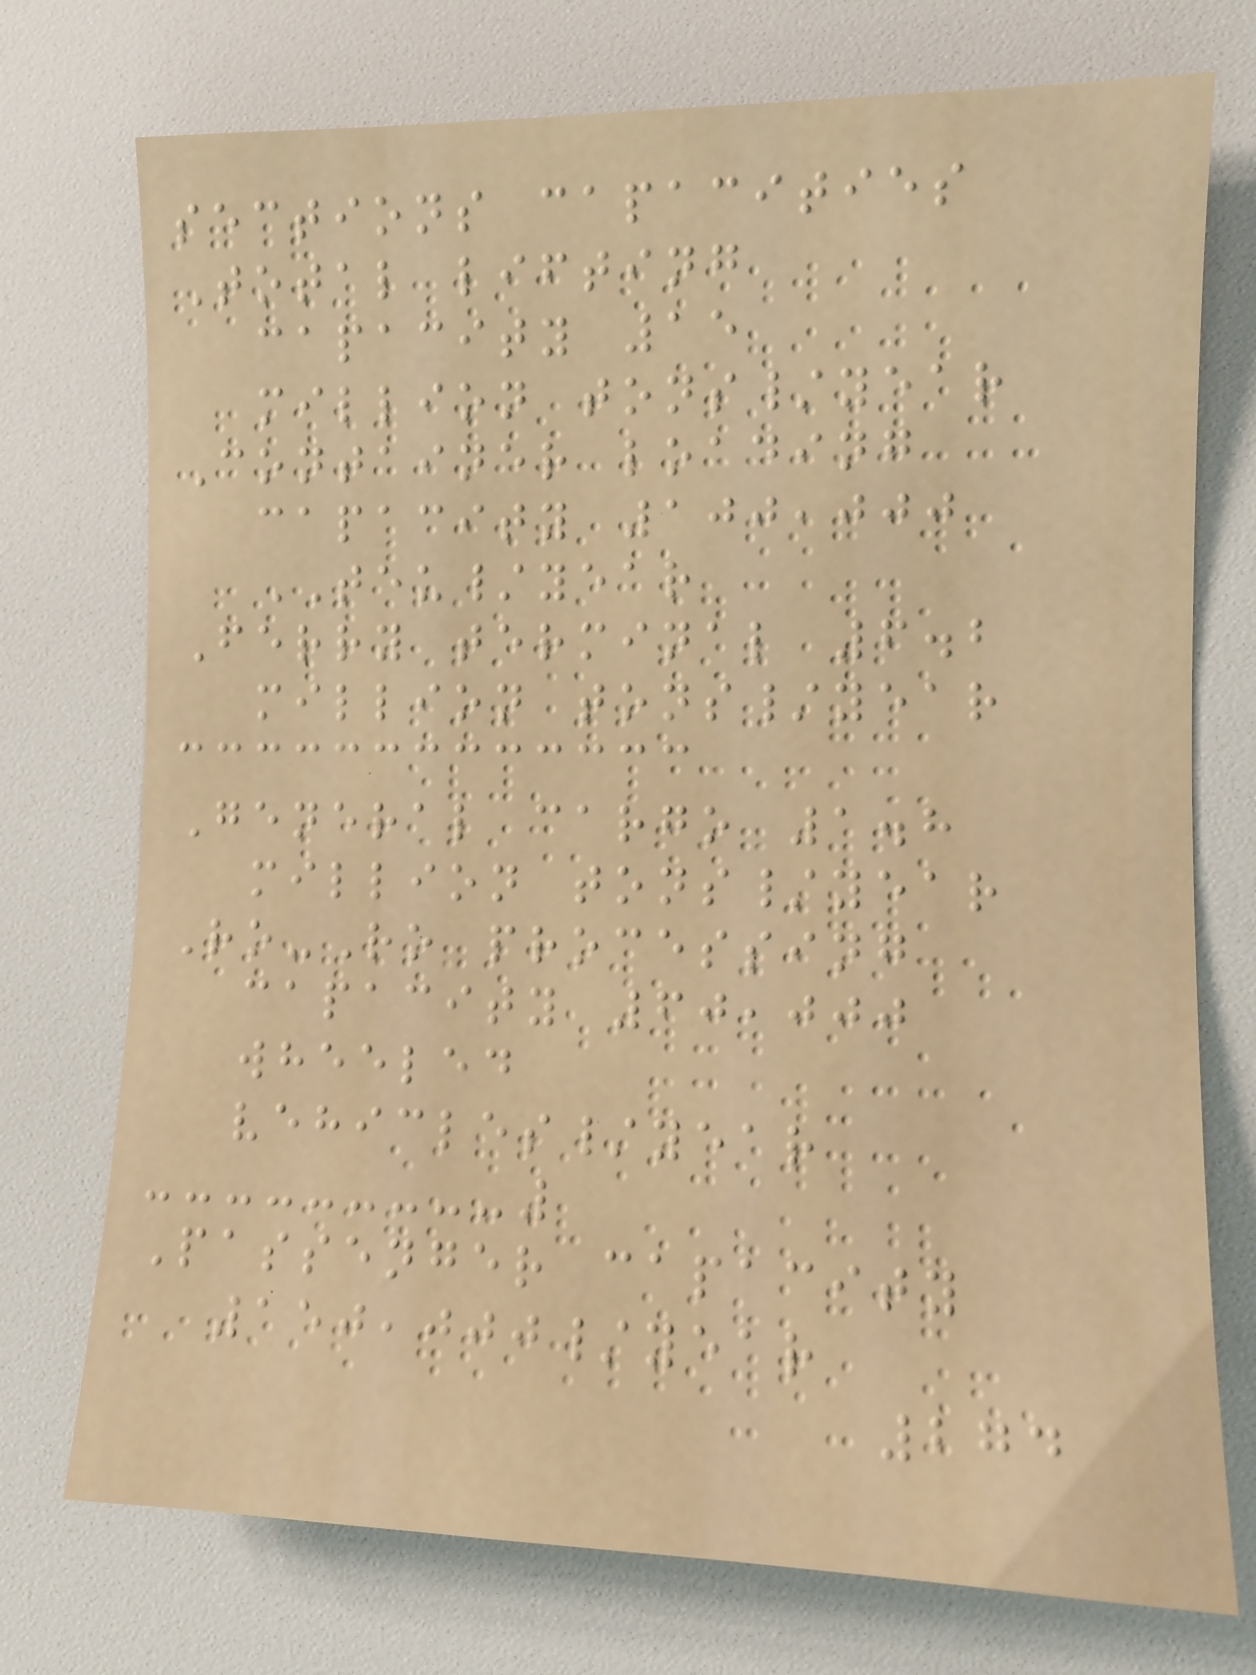sections capacities
Total lifting
capacity 15
million tons/year
Container loading
capacity 100,000
TEU/year
Ferry terminal 6.2
million tons/year
General cargo 1.8
million tons/year
Ro-Ro processing
capacity 60,000
wheeled
vehicles/year
Passenger capacity
150,000/year
274
